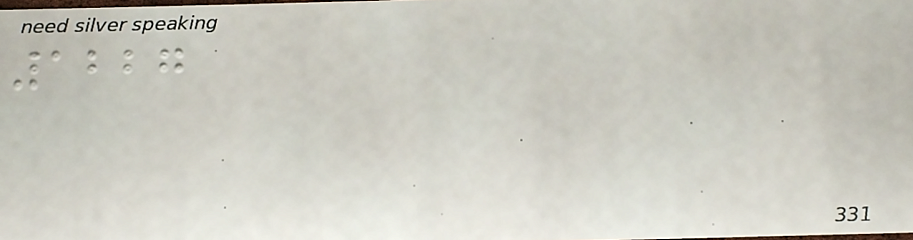1227
